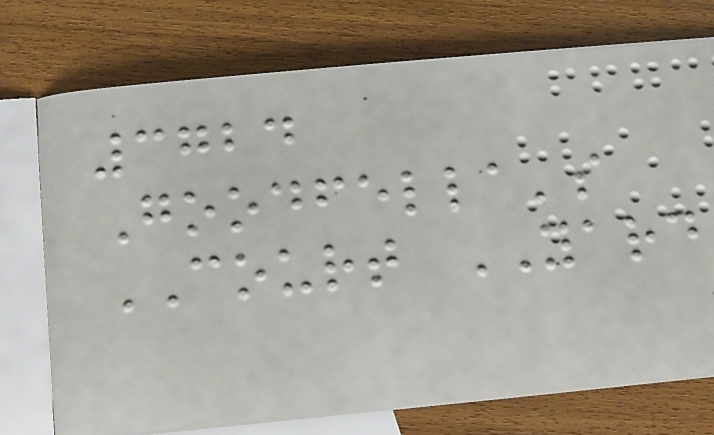3724
Goodfella's
COURT YARD
